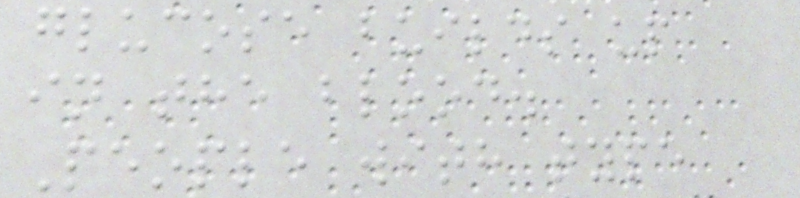glucose builds up
in the blood.
People with type
